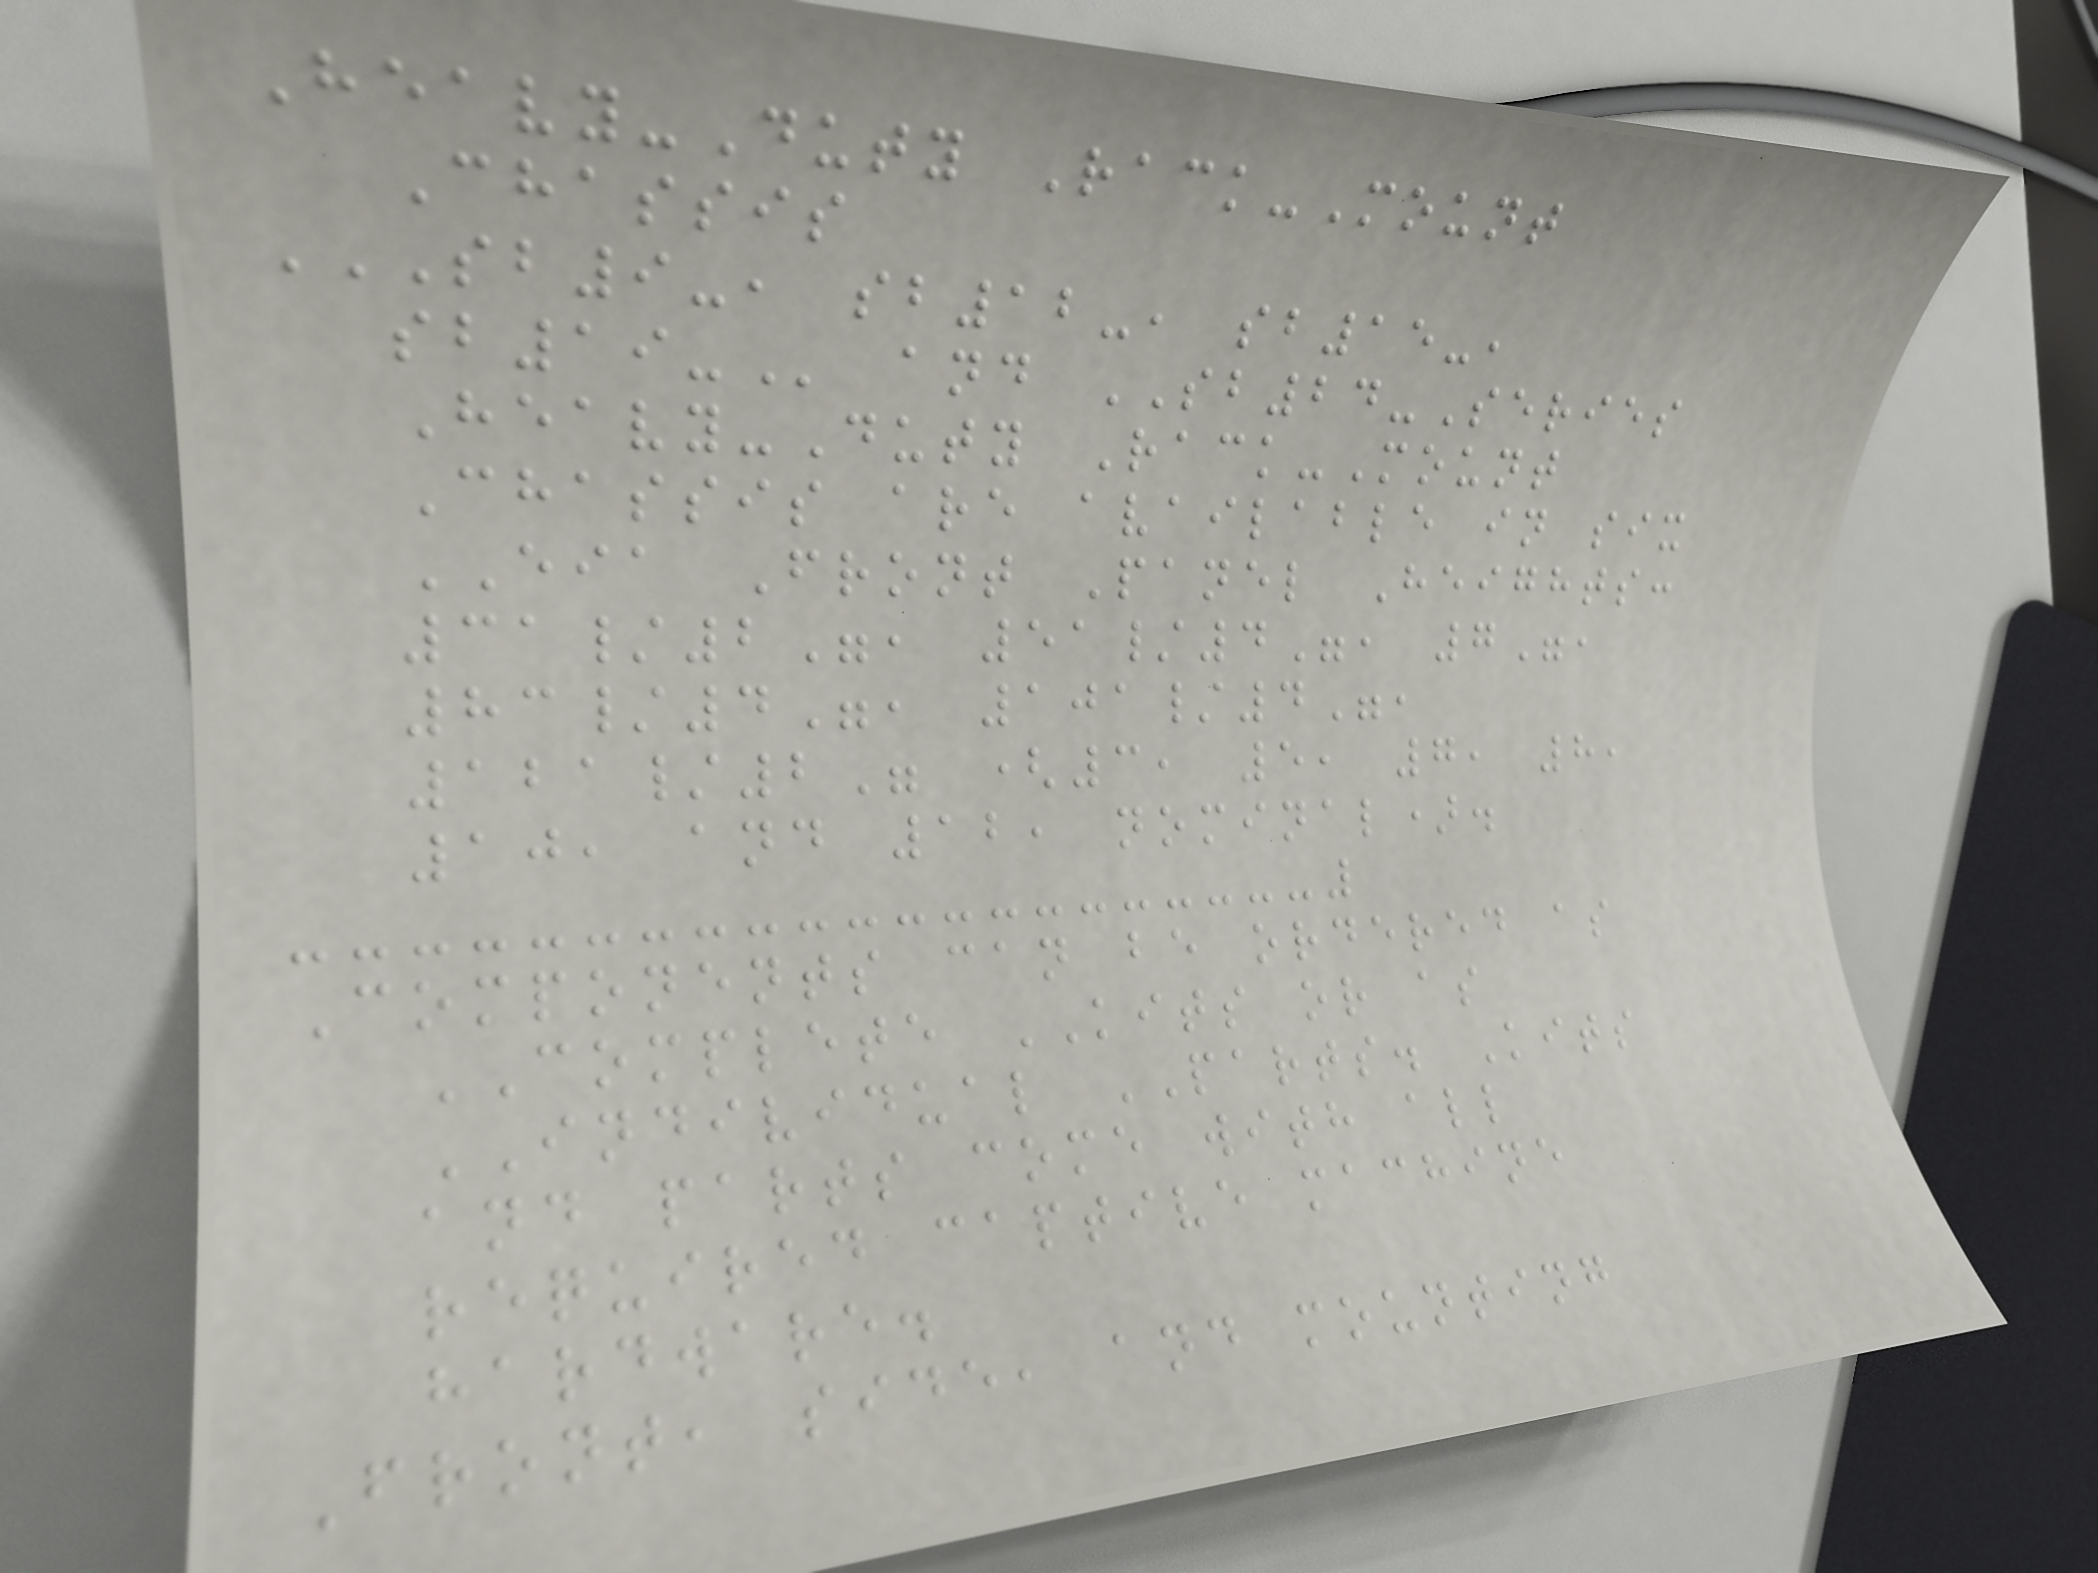Heavy-Duty Rack-Mount
Chassis
SB9-, SB12-, SB15-,
SB19- and SB24-Series
Heavy-Duty Rack-Mount
Chassis are available in six
EIA Front Panel Heights:
31/2", 51/4", 7",
83/4", 101/4",
121/2" (3, 5, 7, 8,
10, and 12, nominal).
Components can be ordered as
COMPLETE KITS or as
INDIVIDUAL PARTS. Kits
and parts come with all
required captive machine
hardware.
Front, side, and mounting
